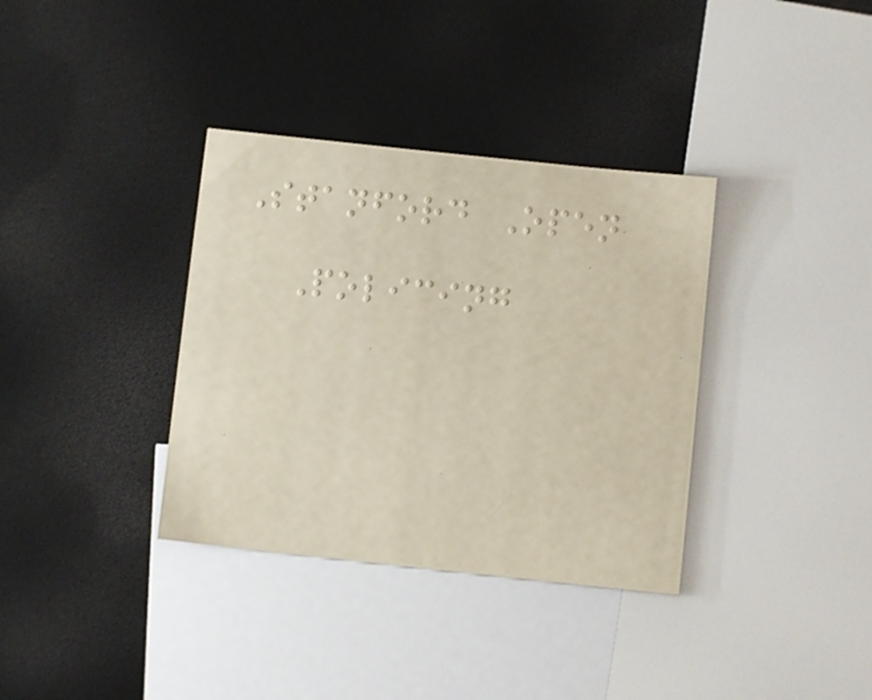Stanford Open
Policing
